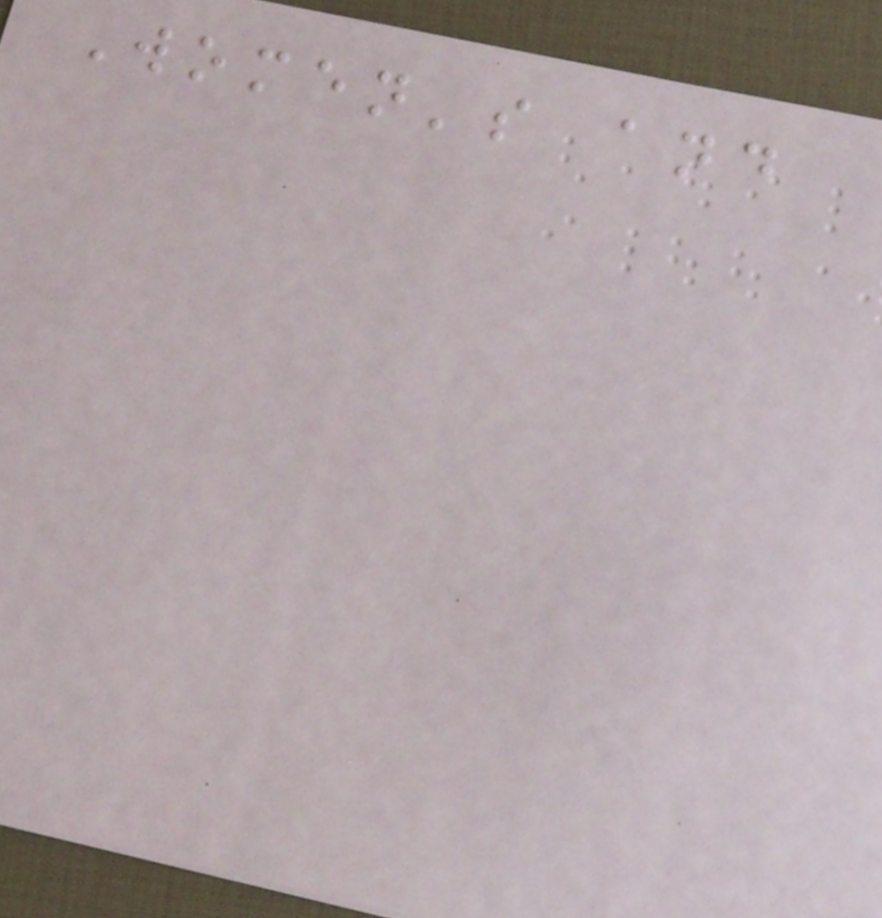Women's and
